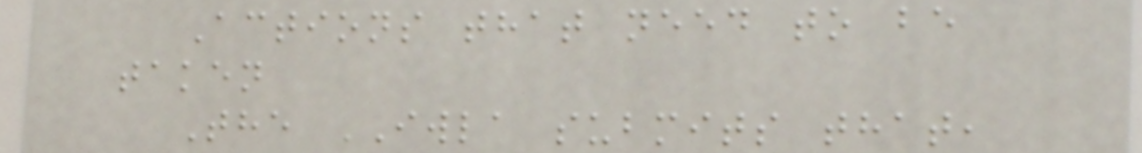Actions that need to be
taken
The IWLA submits that,
